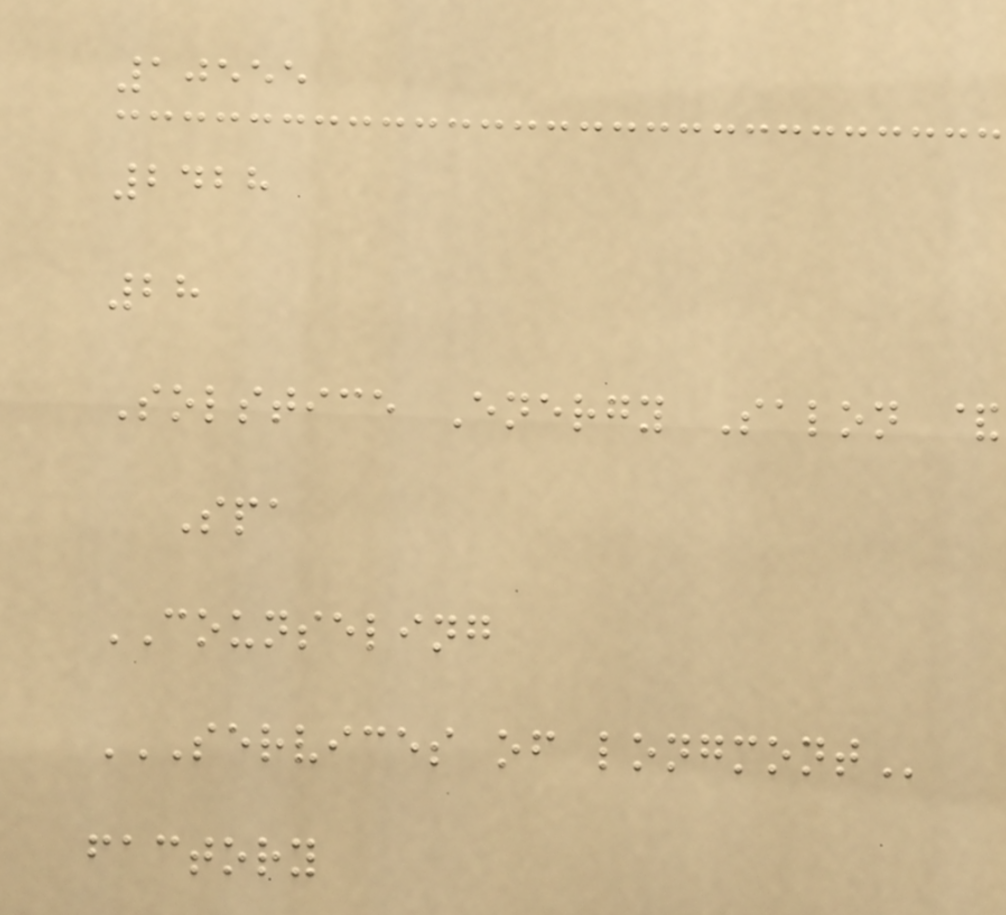10555
2428
28
Solstice Energy Salon &
Spa
COUNSELING
SERVICES OF LONGMONT
factory
